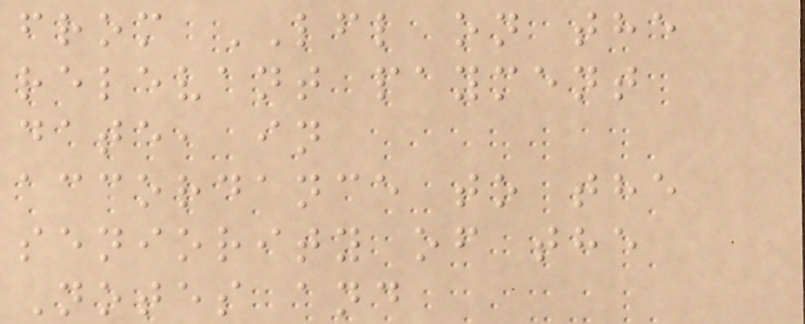from LFL on the
relevant payment
date, in
accordance to the
seniority of the
Notes and
